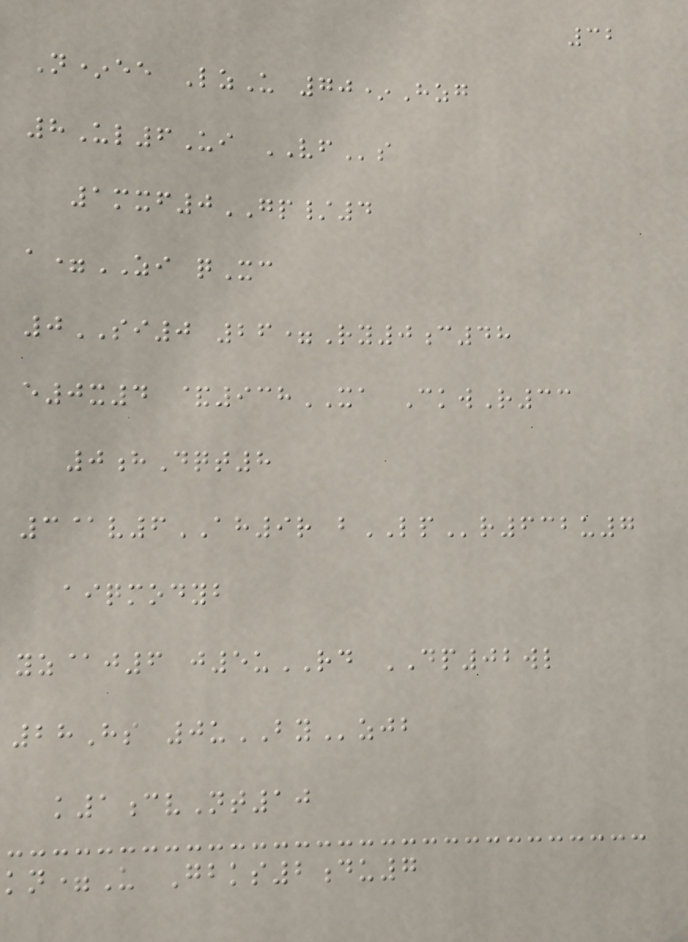32
N*ee LzU 70*Hzg
8Ul6Ui VFs
1mxf0GP/4
a=ZI qXc
0SI0 26=Ry0c48
e0x4 &938XA CkwR33
0hDqt8
3@v6AH9r bLPr632u7
aiqmodyb
yz@j6 j5uRD DP02wl
28Hs 0uBYzjb
k1cvNt10
kn=U Gbks2du7
